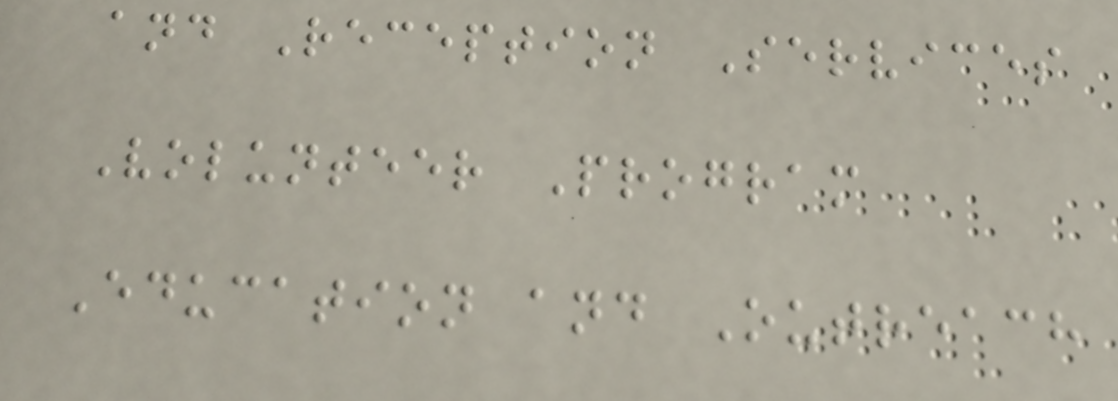and Reception Services
Volunteer Program
Education and Outreach
